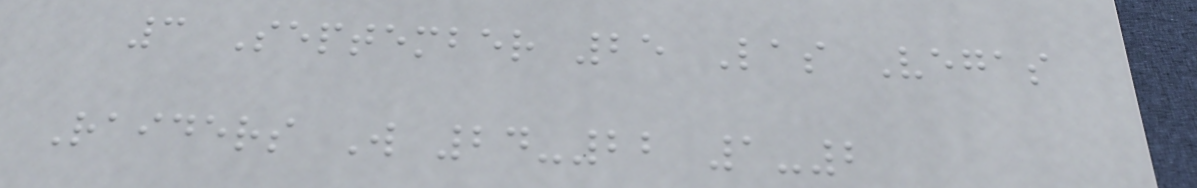3 September 25 Las Vegas
Raiders W 24-22 1-2
